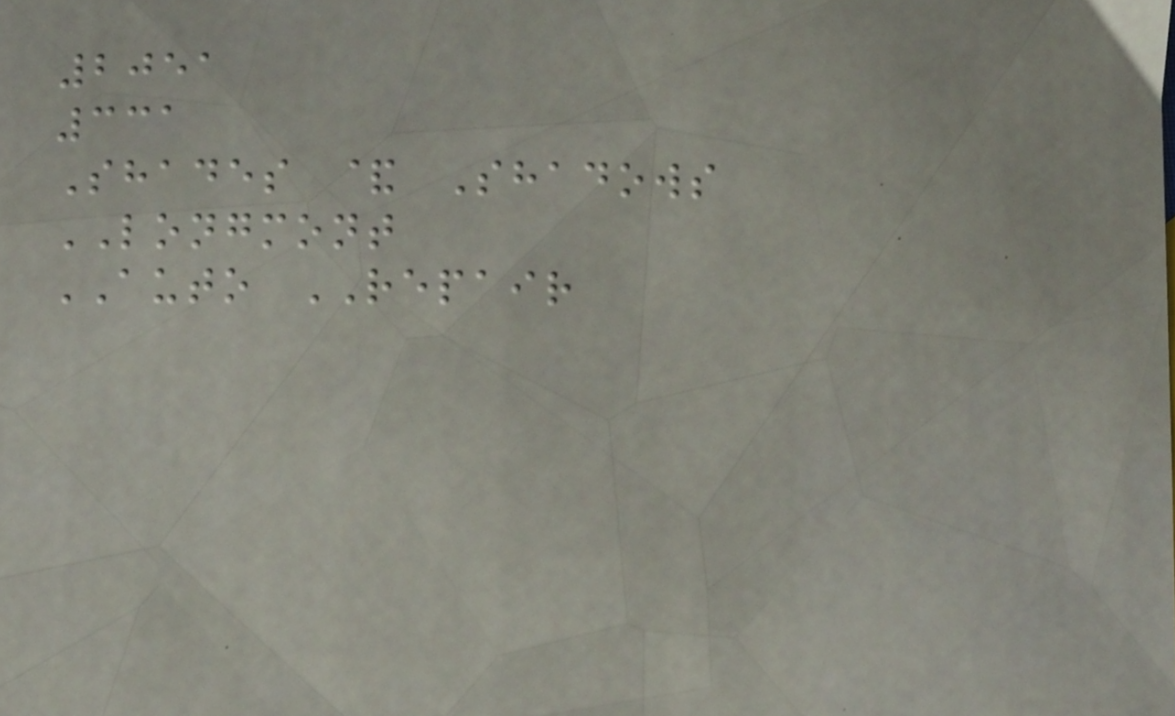2051
331
Shades & Shadows
LONGMONT
AUTO REPAIR
